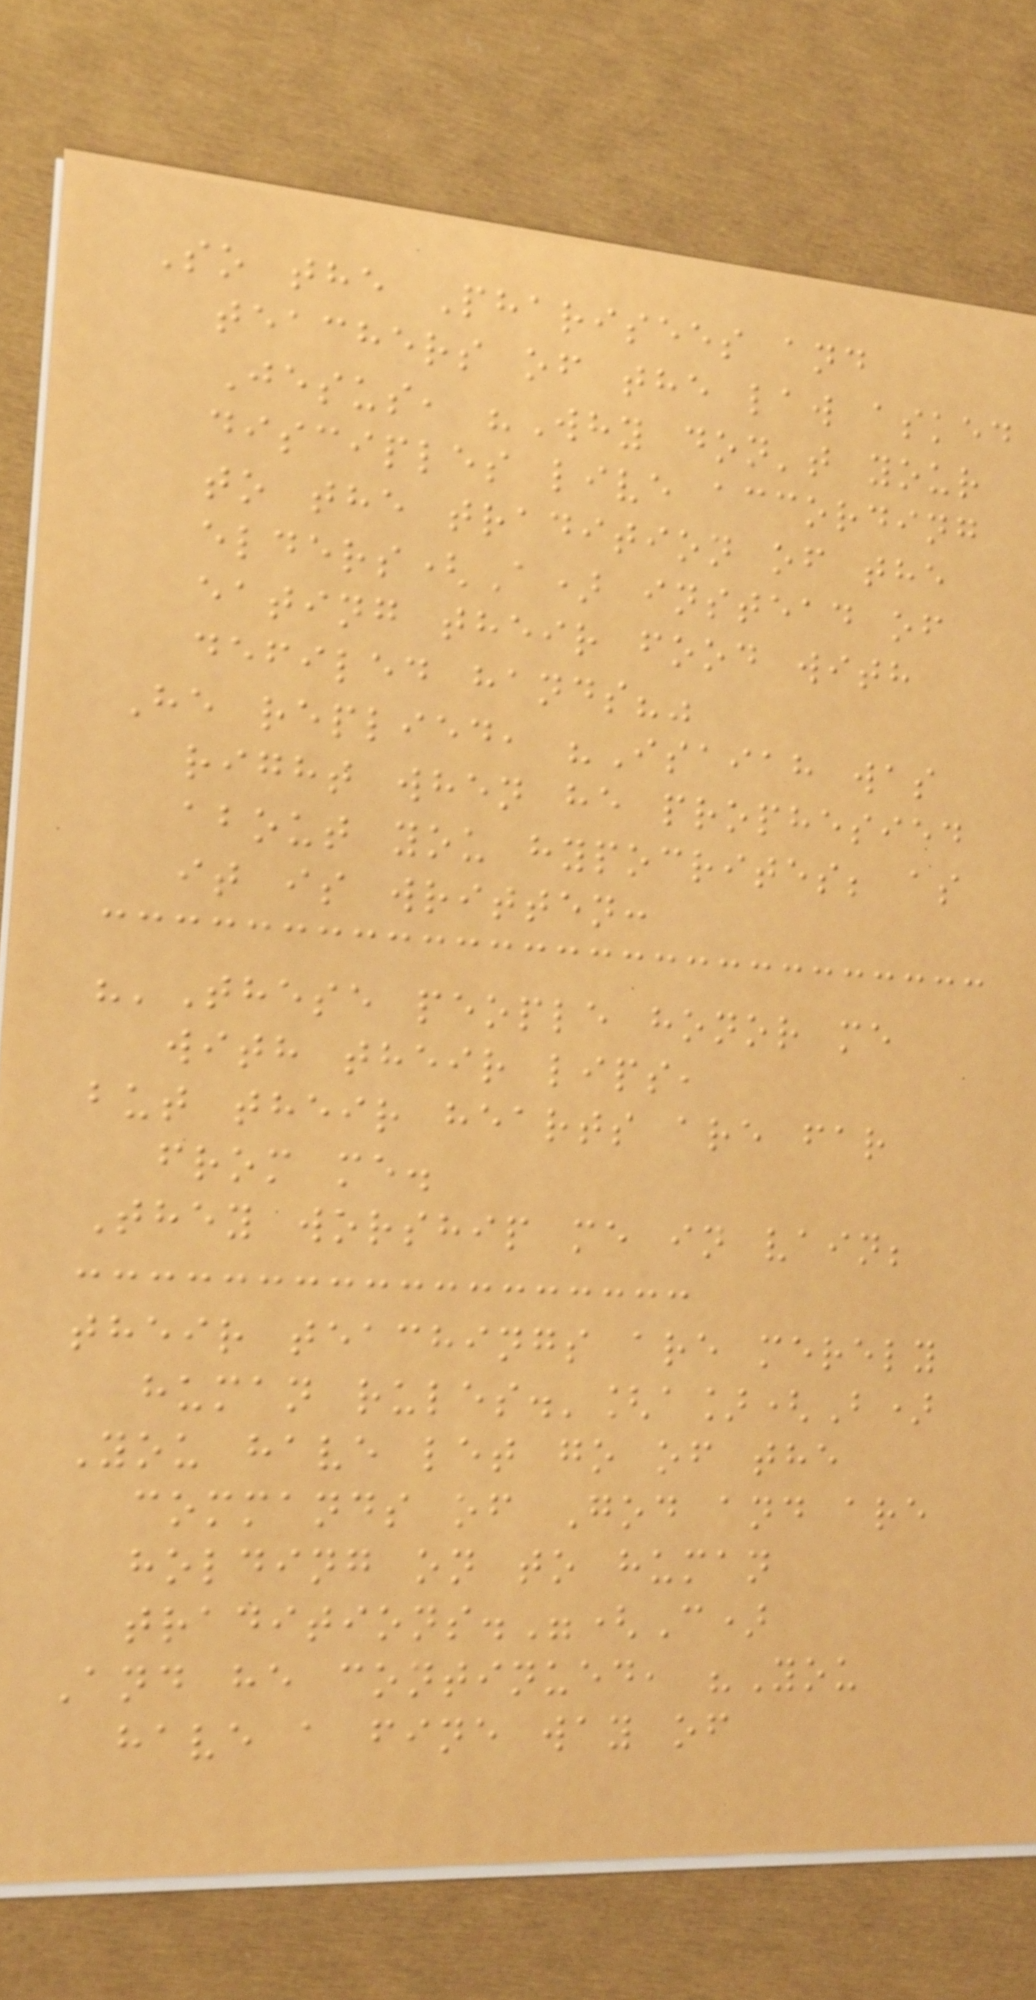So the Pharisees and
teachers of the law asked
Jesus, "Why don't your
disciples live according
to the tradition of the
elders(A) instead of
eating their food with
defiled hands?"
He replied, "Isaiah was
right when he prophesied
about you hypocrites; as
it is written:
"'These people honor me
with their lips,
but their hearts are far
from me.
They worship me in vain;
their teachings are merely
human rules.'[a](B)
You have let go of the
commands of God and are
holding on to human
traditions."(C)
And he continued, "You
have a fine way of
